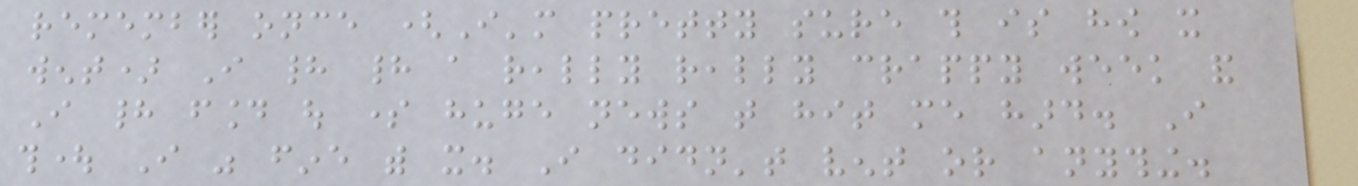remember once (I'm pretty sure this is how it
went) I had had a really really crappy week and
I had found out some huge news that hit me hard. I
thought I was fine with it. I didn't vent or anything.
